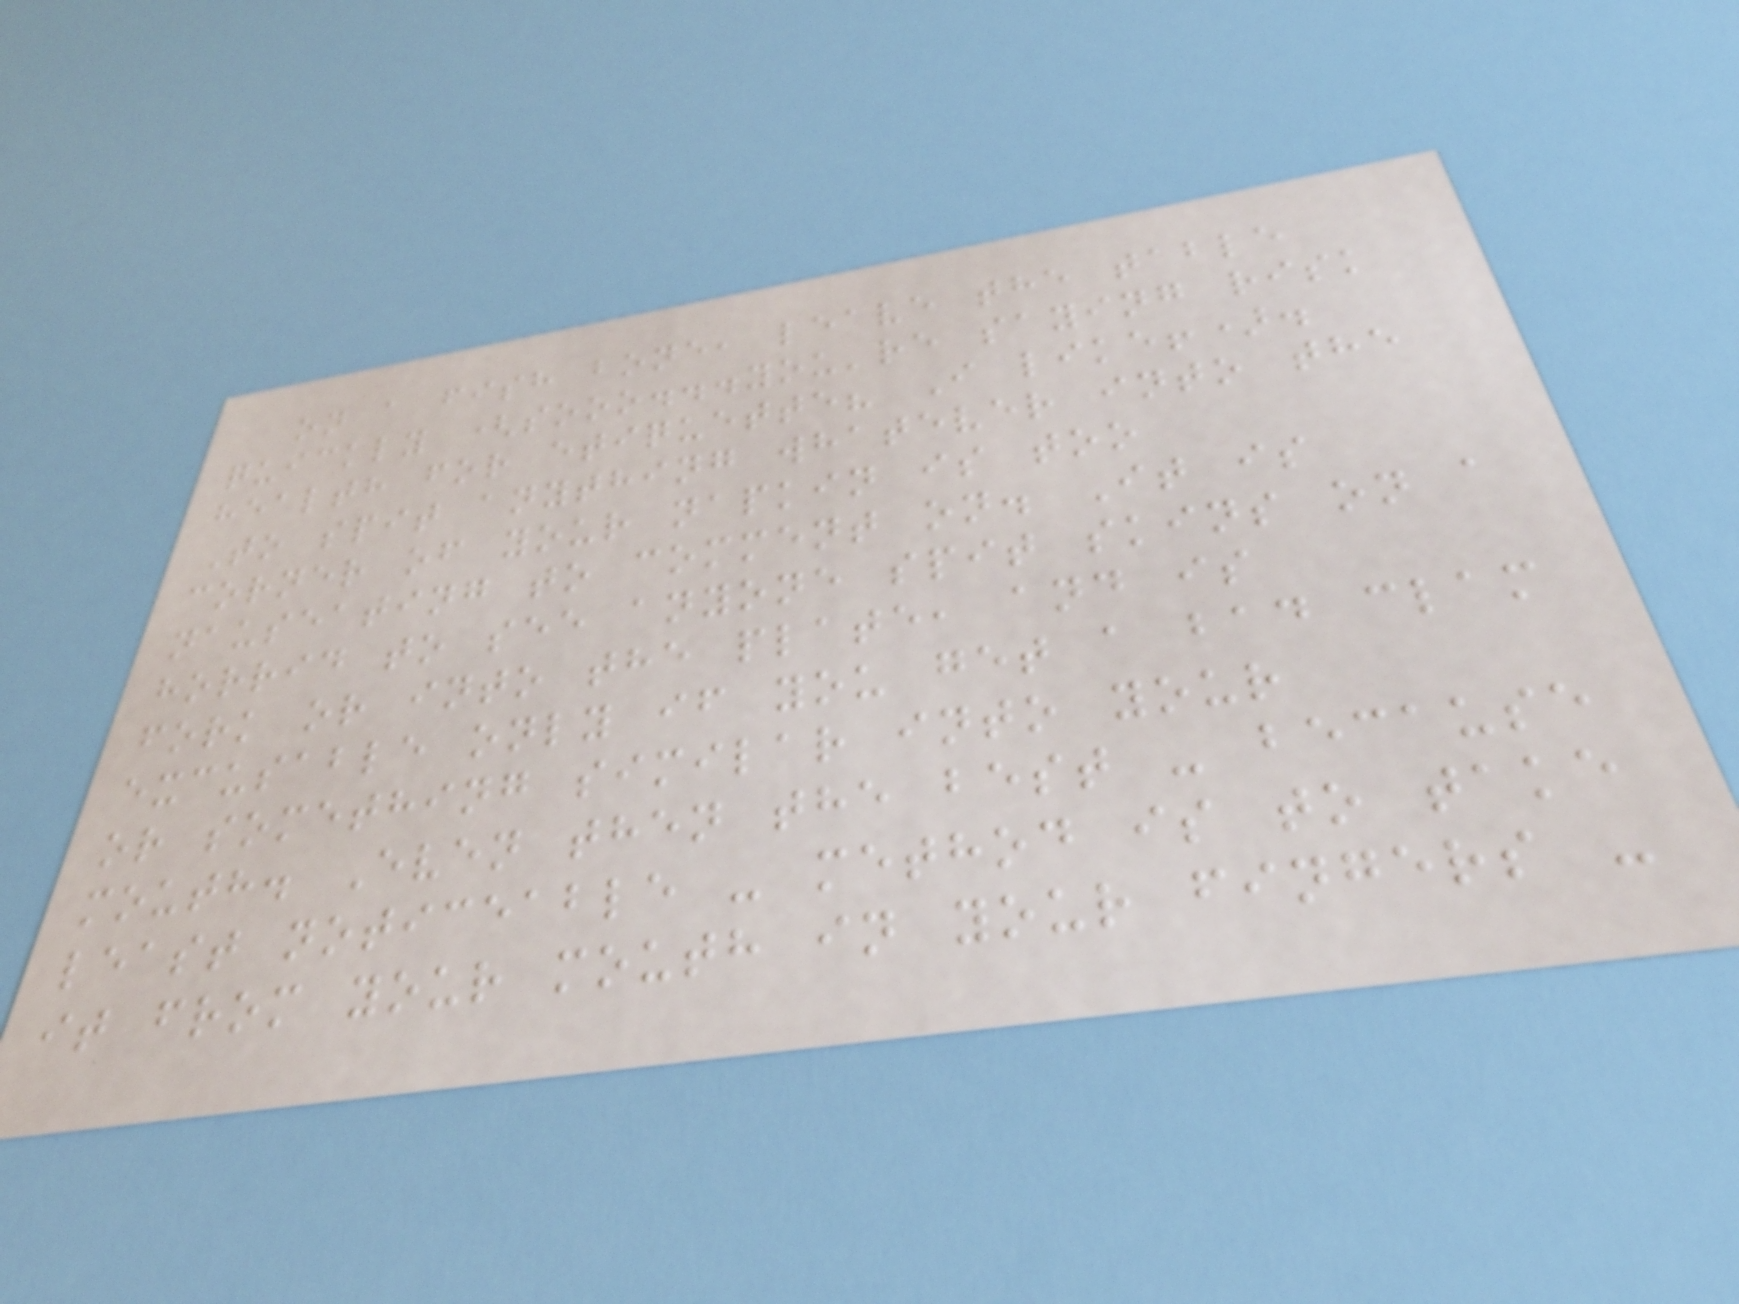on a fish bone, leave the table
quickly (sooo...you're saying risk
health for etiquette? I like!).
To spit anything whatever into the
corner of your napkin is too
nauseating to comment on. It is
horrid to see anyone spit skins on a
fork or into the plate, and is
excusable only if you get a bad clam
or something similar into your
mouth. Even then the best - because
least noticeable - method is to take
it from your mouth in your fingers -
